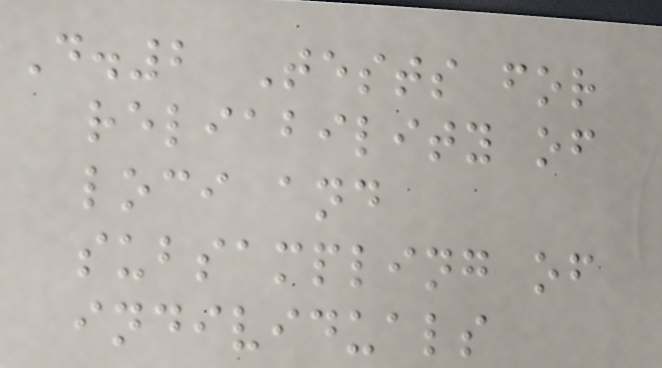D.2 Tests for
reliability of
loci and
subsampling of
individuals
